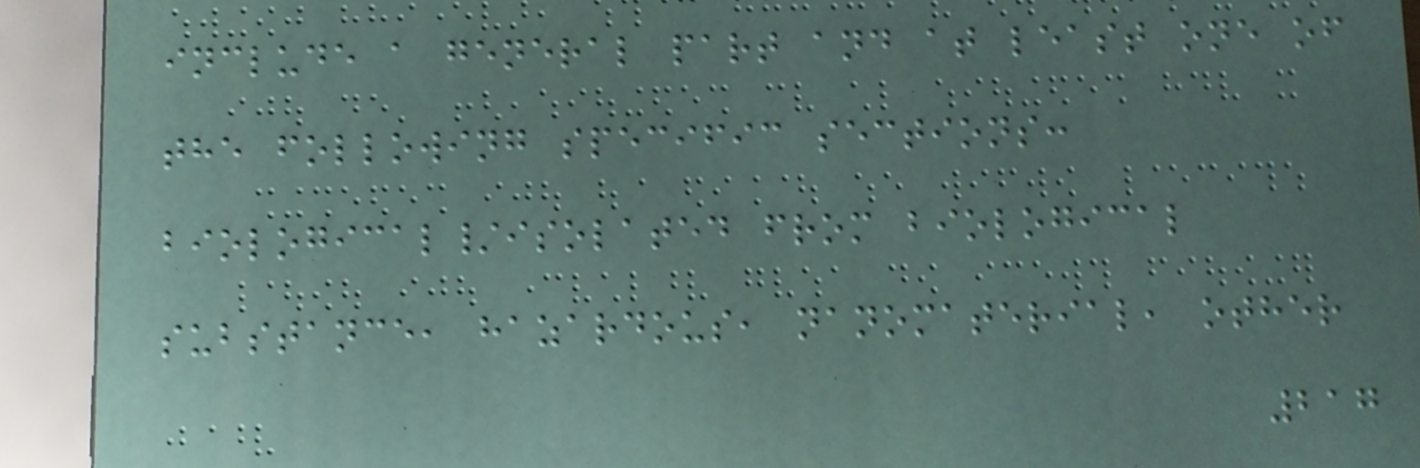include a general part and at least one of
the following specific sections:
biological/isolated from biological
substance, hazardous, nanomaterial, other
217
